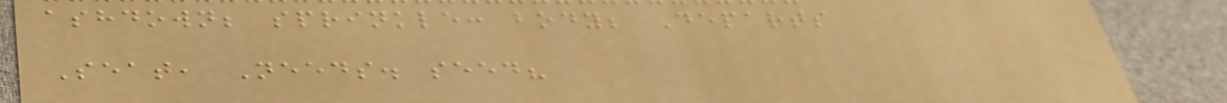ashdown; sprinkle: body; Departs
Seat, Needs. seed?
